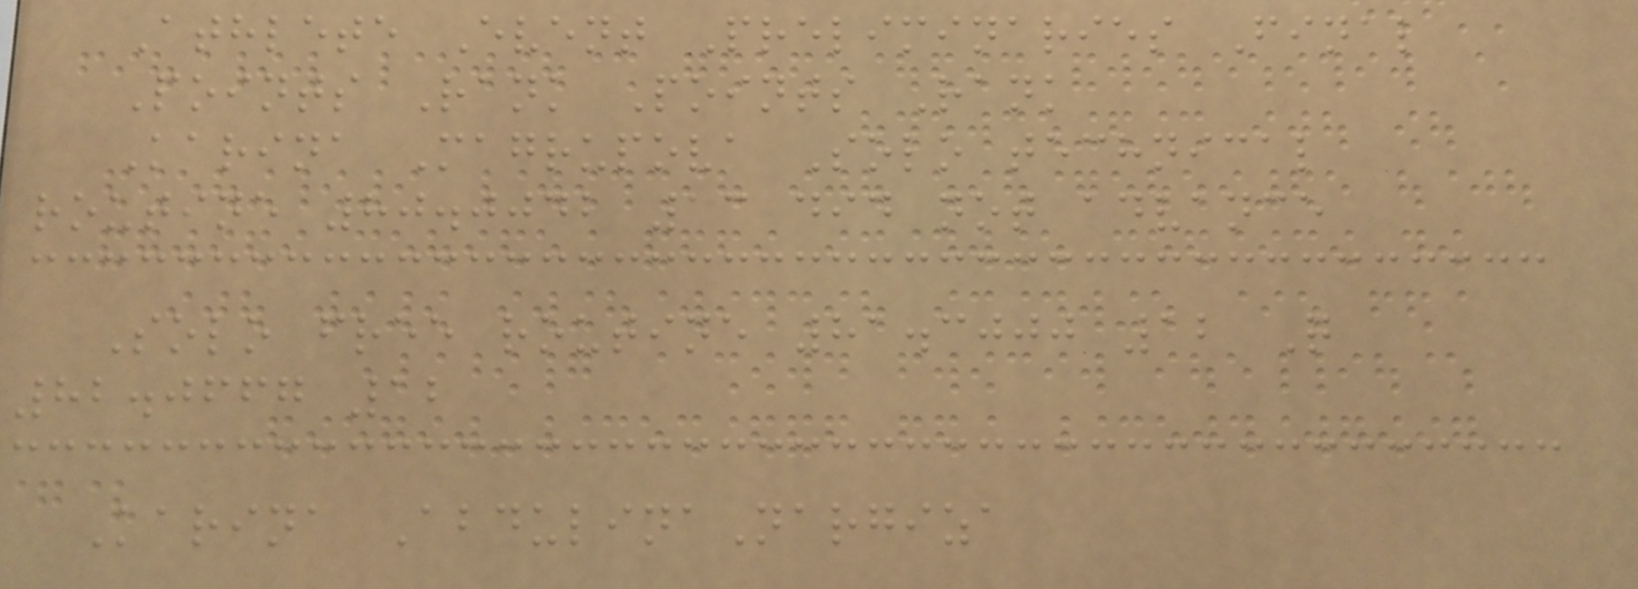Athlete Event Preliminaries Final
Points Rank Points Rank
Karina Magrupova Solo technical
routine 80.0042 13 did not advance
Solo free routine 81.3000 12 Q
82.0667 12
Karina AbdulinaNargiza
